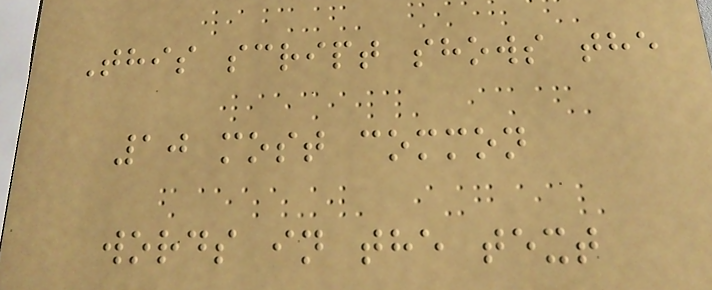This script shows the
10 most common
words in the text
